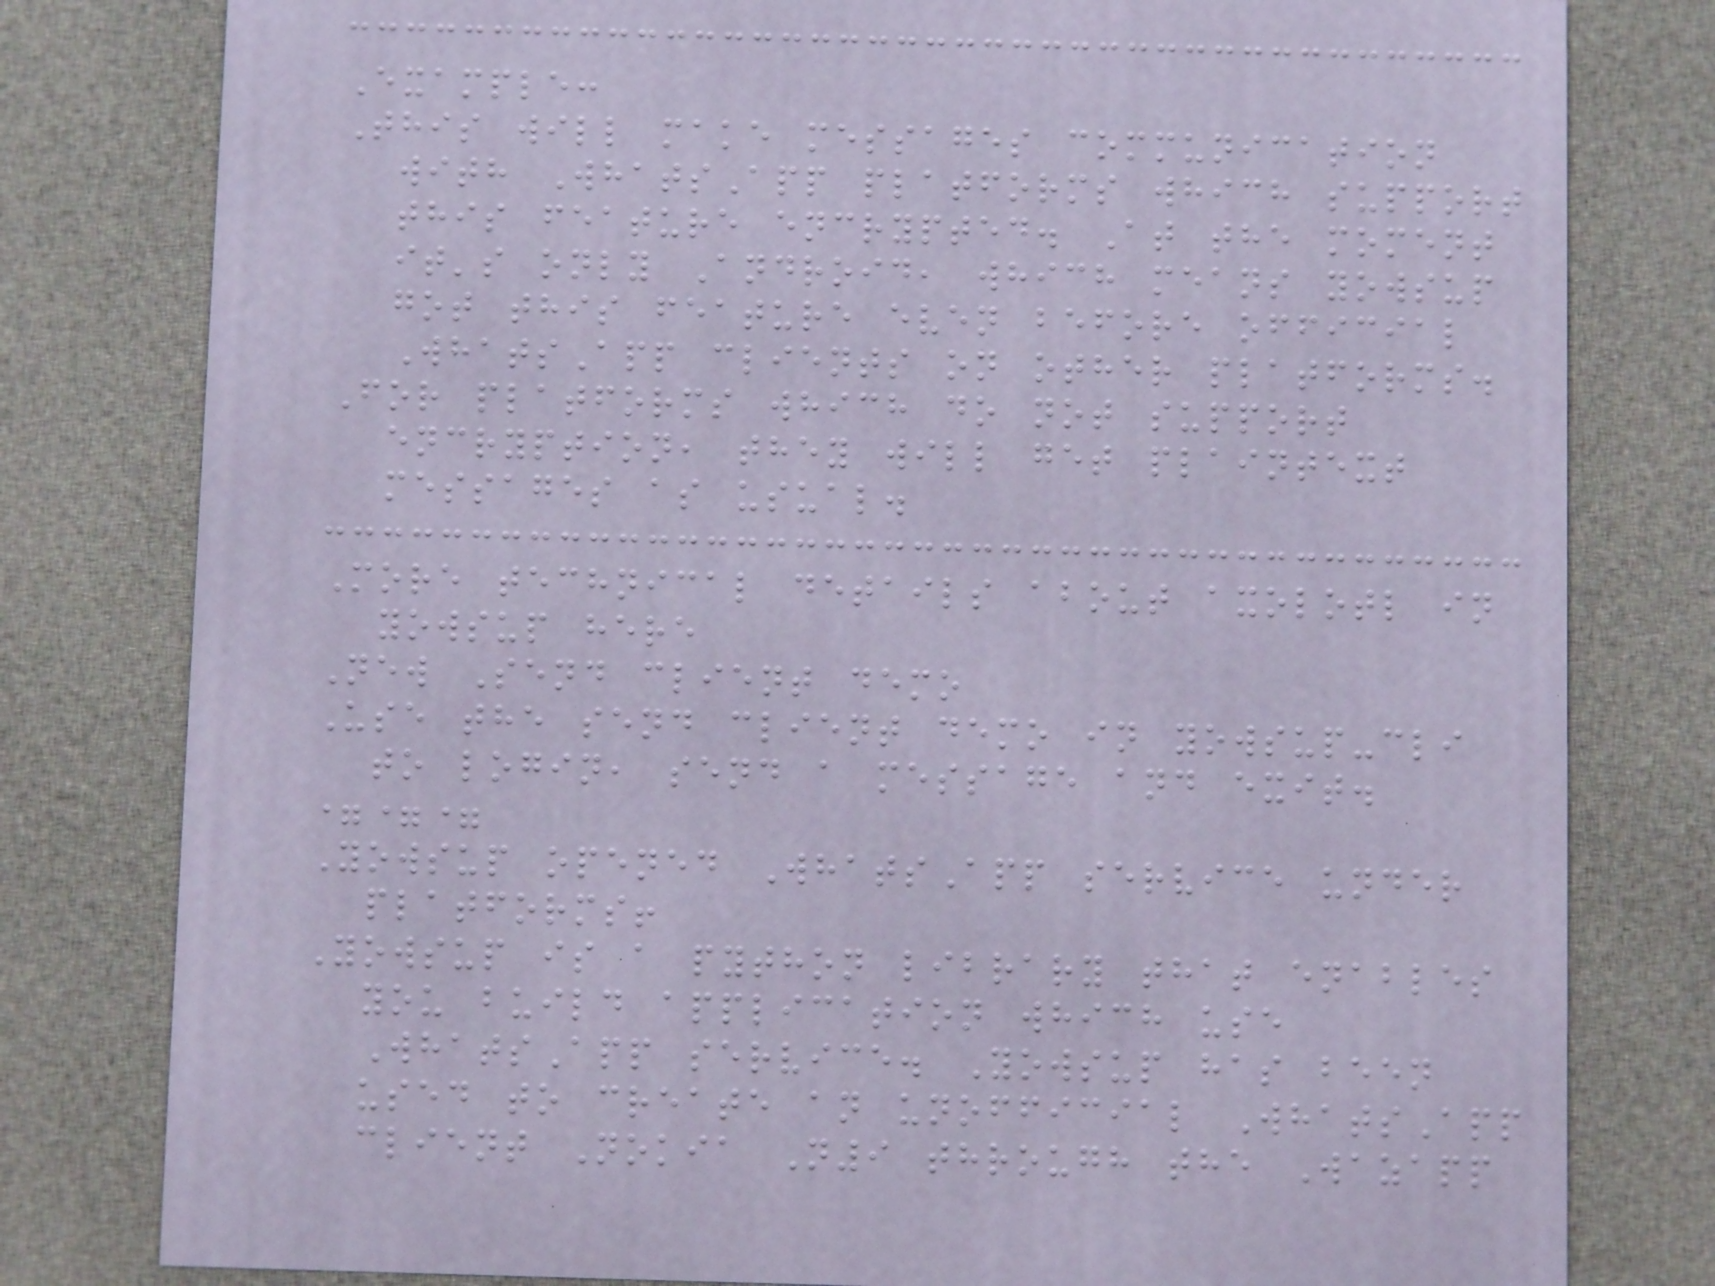Example:
This will make messages communication
with WhatsApp platforms which support
this feature encrypted. At the moment
it's only Android, which means yowsup
got this feature even before official
WhatsApp clients on other platforms.
For platforms which do not support
encryption, they will get plaintext
messages as usual.
More technical details about axolotl in
yowsup here
New Send client demo
Use the send client demo in yowsup-cli
to login, send a message and exit.
===
Yowsup opened WhatsApp service under
platforms!
Yowsup is a python library that enables
you build application which use
WhatsApp service. Yowsup has been
used to create an unofficial WhatsApp
client Nokia N9 through the Wazapp
